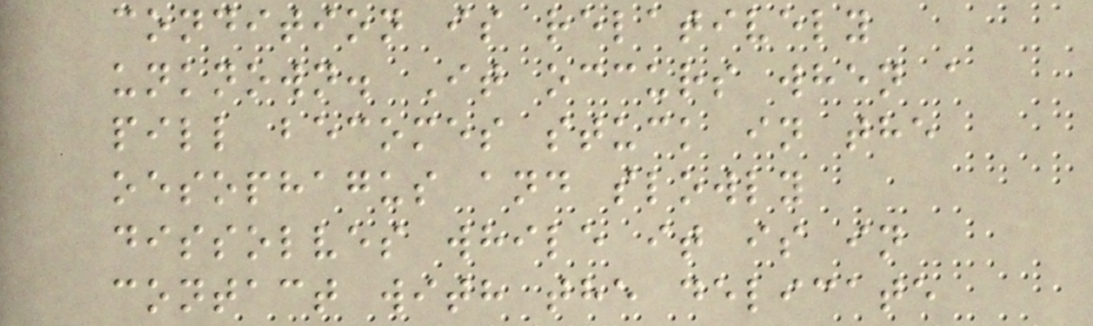condition is relatively
unknown. It occurs when a
pill becomes stuck in the
oesophagus and slowly
dissolves while it is in
contact with the delicate
